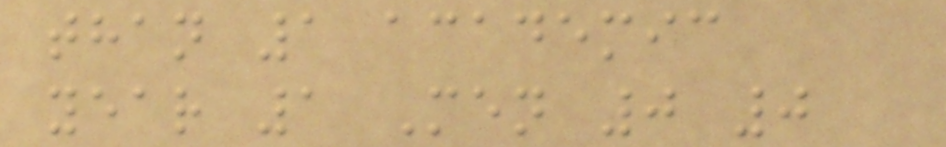than 1 academic
year 1 Men 0 0
